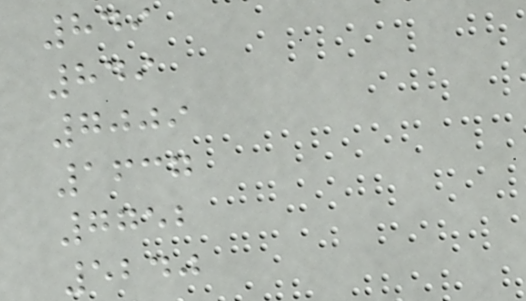849
849
7009
1637
7752
5240
